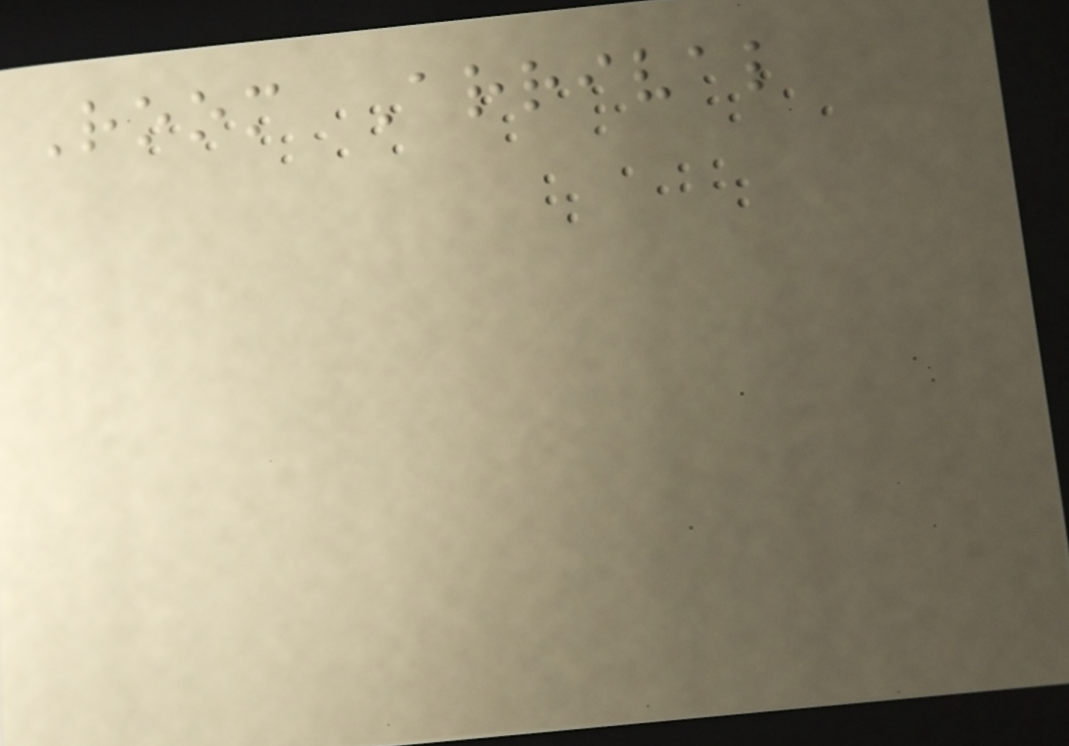Room Arrival
